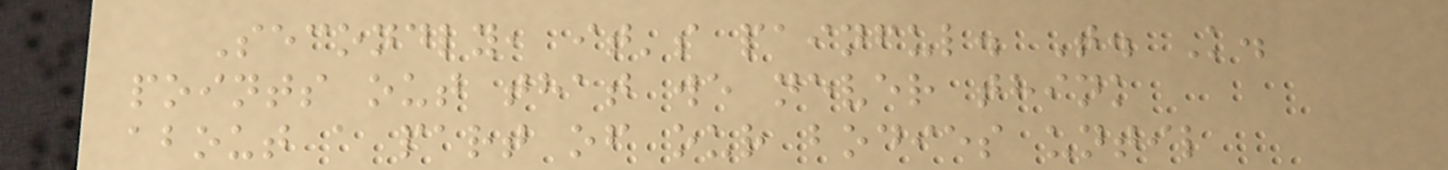Secondly, it's painful. T. K.
points out that we never think
about a part of our bodies until
